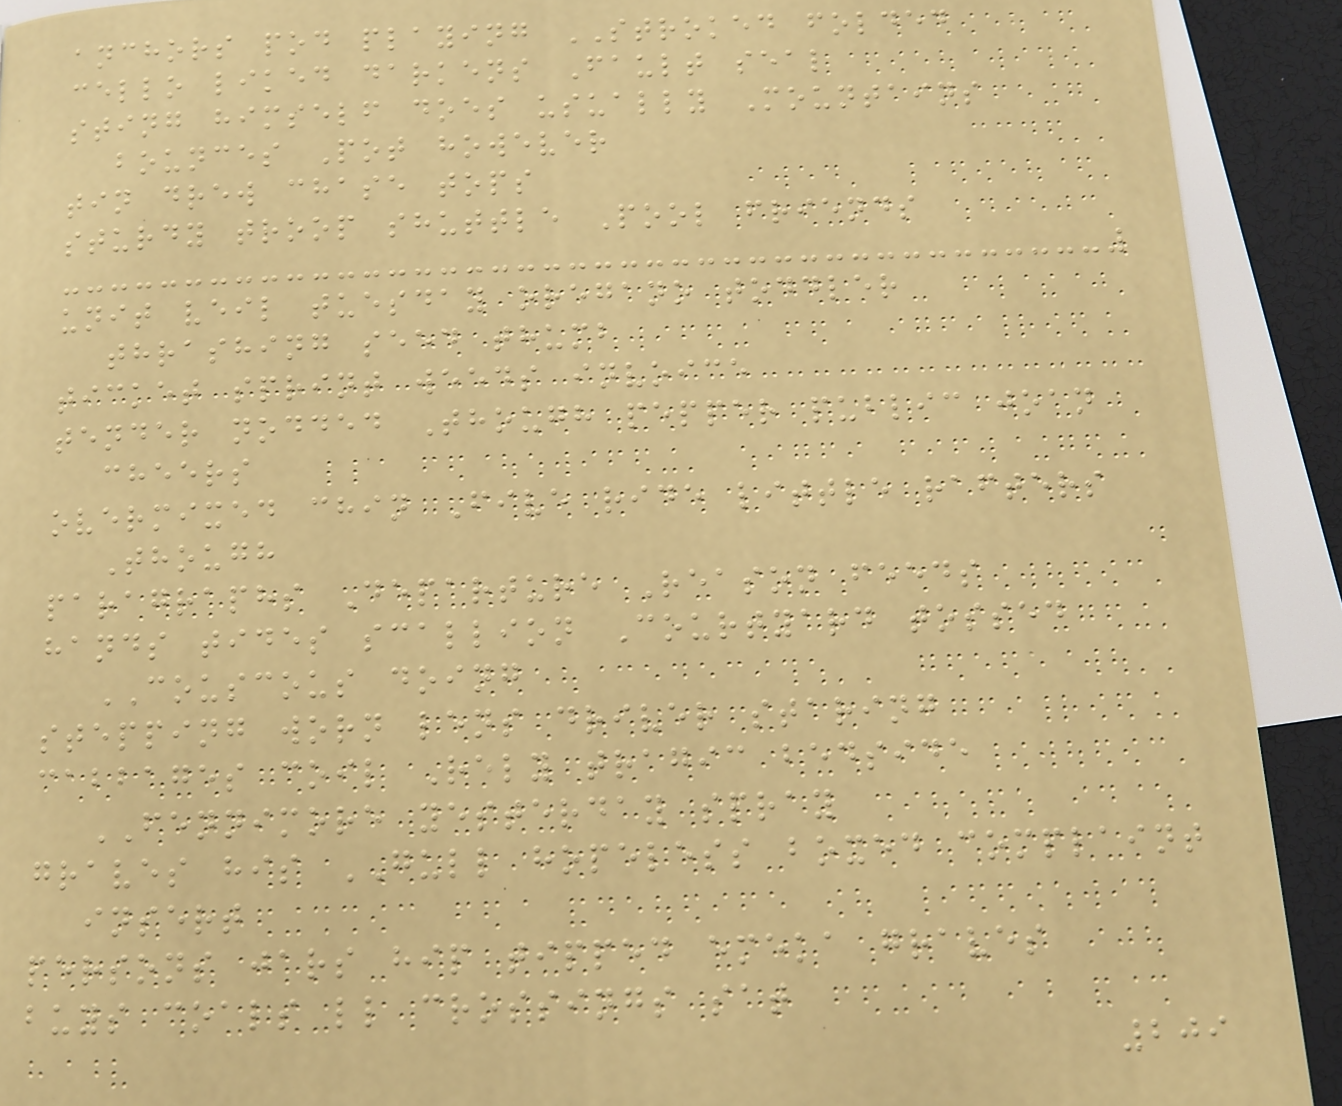anchors pod playing STROKED folded
cello liked darkens Fault seal
sting himself does usually Mountains
bounces Pot however
tin drew chase tops
sturdy troop shuttle Pool friends
unit veil tuesday oregano toddler
thrashing seed thumb
ticket sprint weeds invoice
tender nodded Though pepper public joan
cheers
overmixed chin Five ride little rafters
Though
paragraphs Departure Reason feeds
hands tides scallion Courtyard tossed
COUSCOUS doing
stepping worn lens driver staring
cabbages coil Rely tragic bedside
FENNIMORE yesterday spray
graves his GULL hopeless boxed complaint
insert
persons jars hip tipped emeka graves
buys coals ll crossings sat
209
